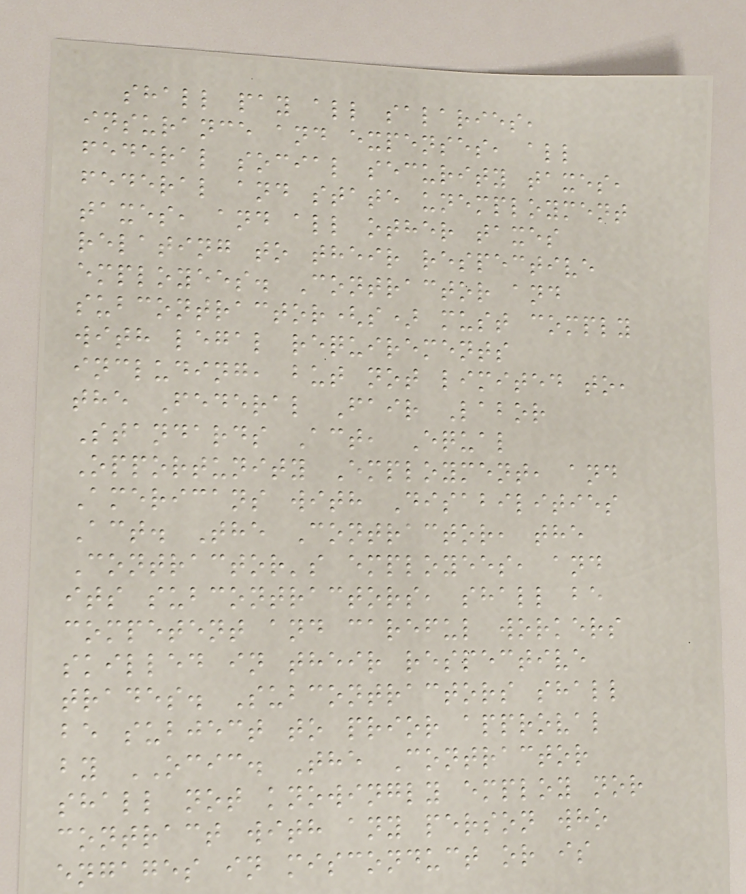shall pay all salaries,
insurance and expenses, all
federal social security taxes,
federal and state unemployment
taxes, and all other taxes
relating to their respective
employees. Contractor and
subcontractor(s) must comply
with legal requirements
including, but not limited to,
the Federal Fair Labor
Standards Act, Equal
Opportunity Employment, and
Americans with Disabilities
Act. The Contractor, the
Contractor's employees, and
its subcontractors, shall be
competent and careful workers
skilled in their respective
trades. Subcontractors shall
be subject to prior approval
by OCIC. The Contractor
shall not knowingly employ nor
contract with any person who
engages in misconduct or is
